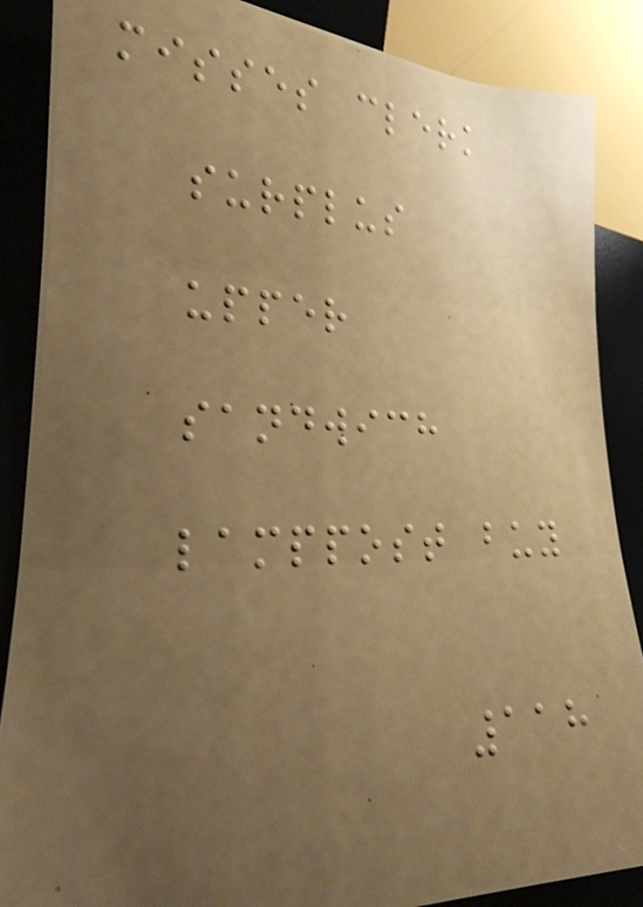misses clerk
surplus
upper
sandwich
lamppost buy
118
